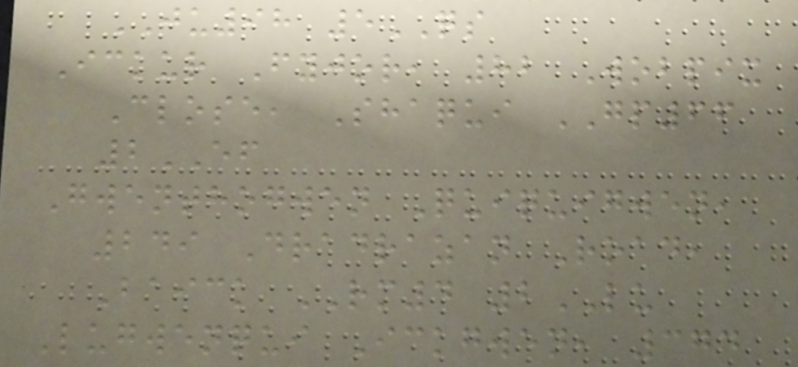JU98 5QS
Ickur Fyjor, 82 Wobpix
Close, Shaqui GP66
2EF
Gwenthogwen Quiquigwen,
249 Dradrazan Road,
Baick RM4 2LU
Lugwenqui Ickgwen, 374
